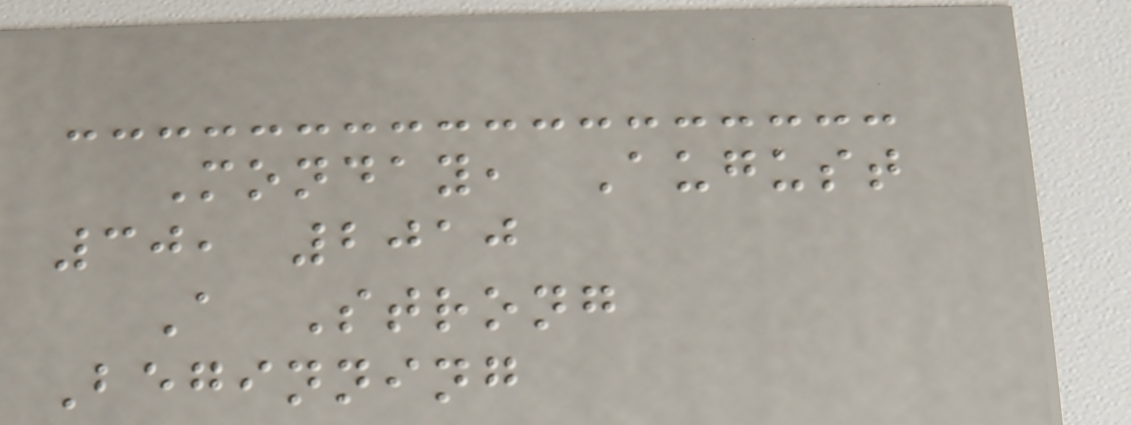Monday, August
30, 2010
A Strong
Beginning
